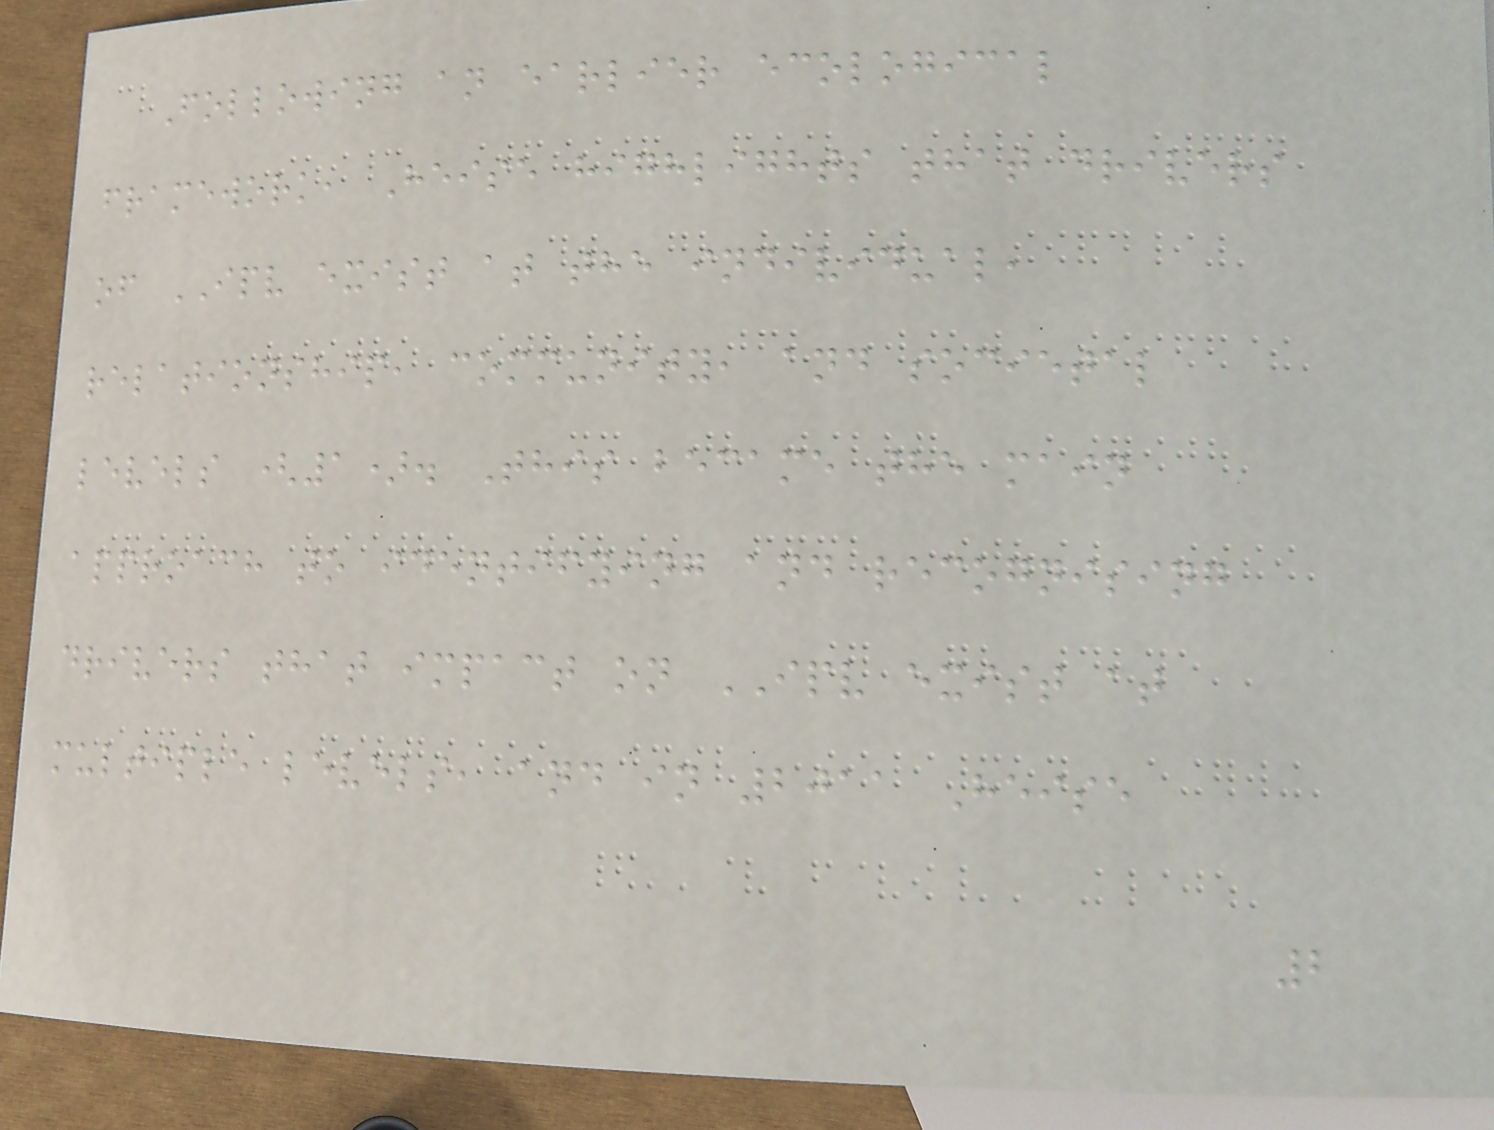Following an earlier ecological
framework, Heise highlights that drivers
of IPV exist at the individual,
relationship, community, and societal
levels (1). This became the main
approach to identifying and recognising
drivers that impact on IPV exist at
multiple levels, and in 2011 Heise
2
